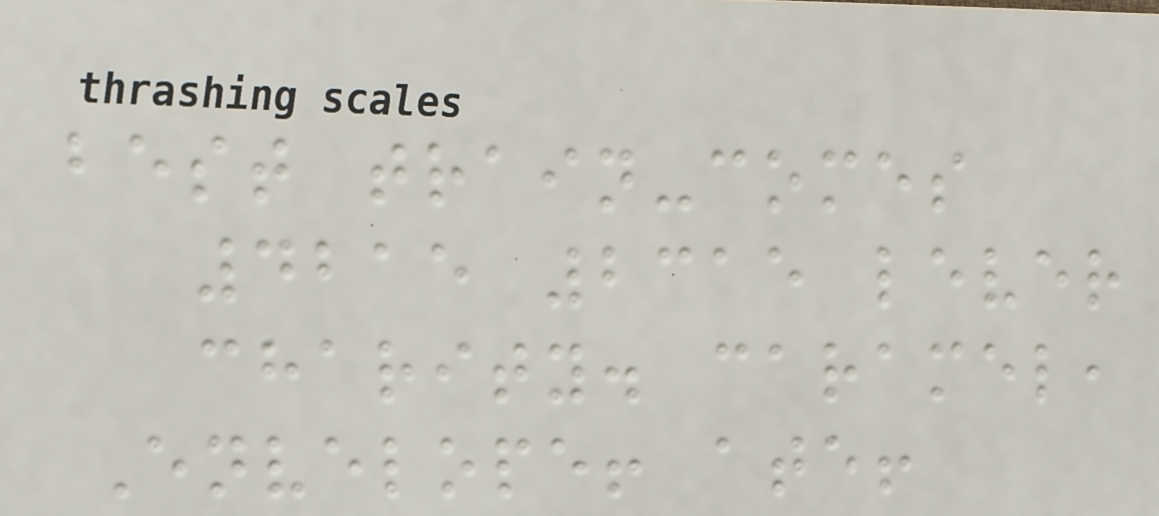best train-comes
4215 2315 lever
charity. caramel,
Envelope! ate!
